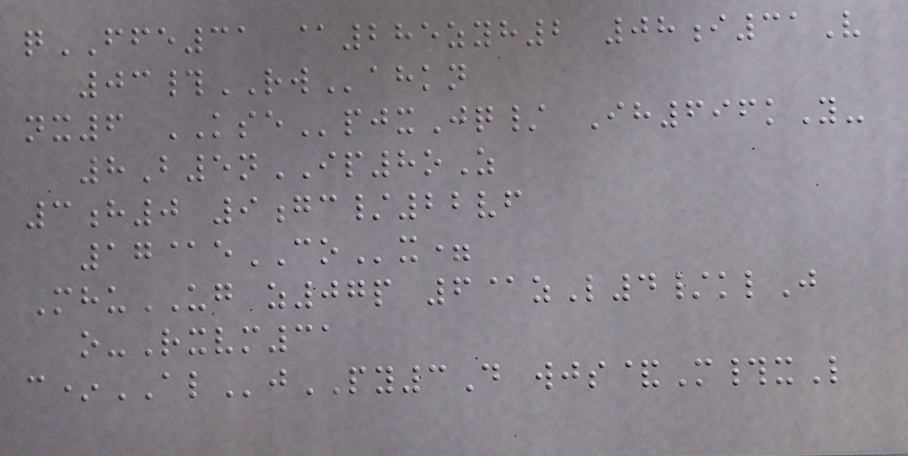qFFE31 @285zyh2 08i31V
03#RWahkn
nx6 KSEpjxJq/ Ih696kY-
8B5nIP8oZ
3h0 9gc/22vf
17@eCOx=
MhuUG z07p 6@zL4/klJ
o-Rxvm31
c*ALjPY3D wjs&M#xL
